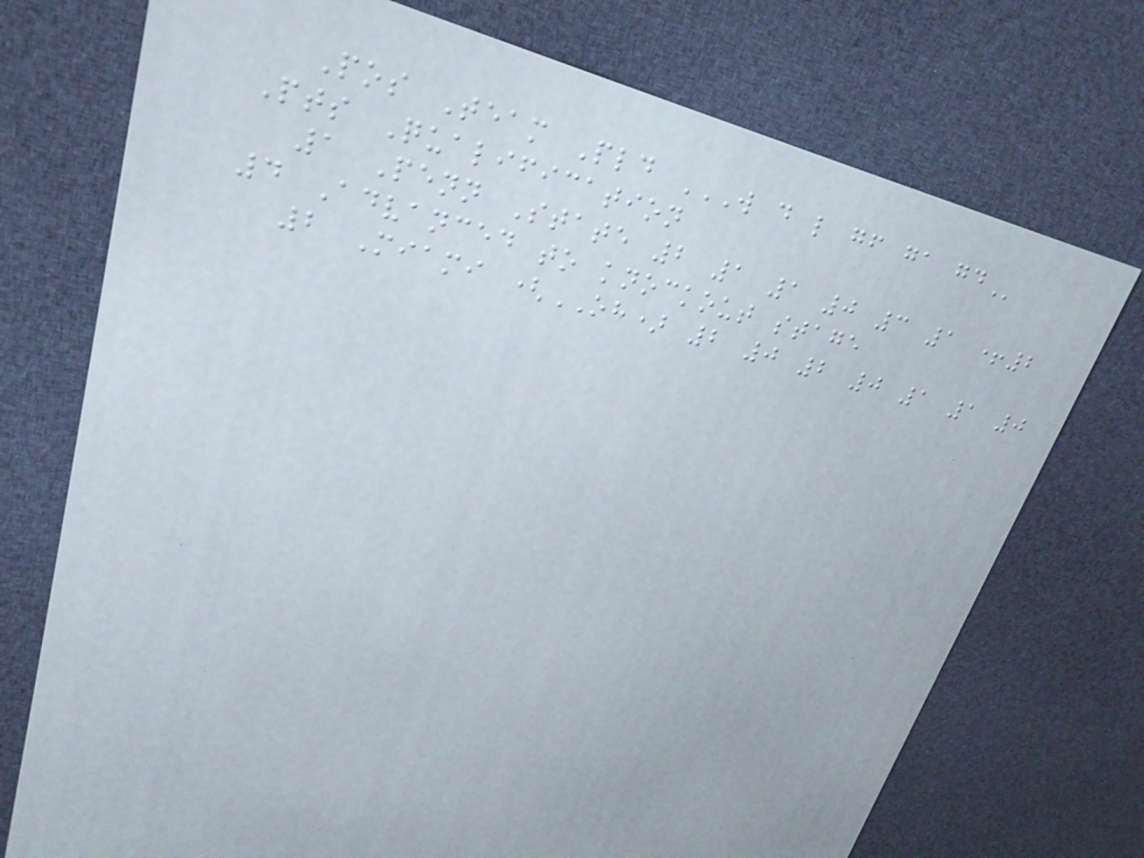Pos Team Pld W D L GF GA GD
Pts Qualification
1 Penn State 2 1 1 0 3 1 +2
4 Advanced to knockout stage
2 Miami (OH) 2 0 2 0 1 1 0
